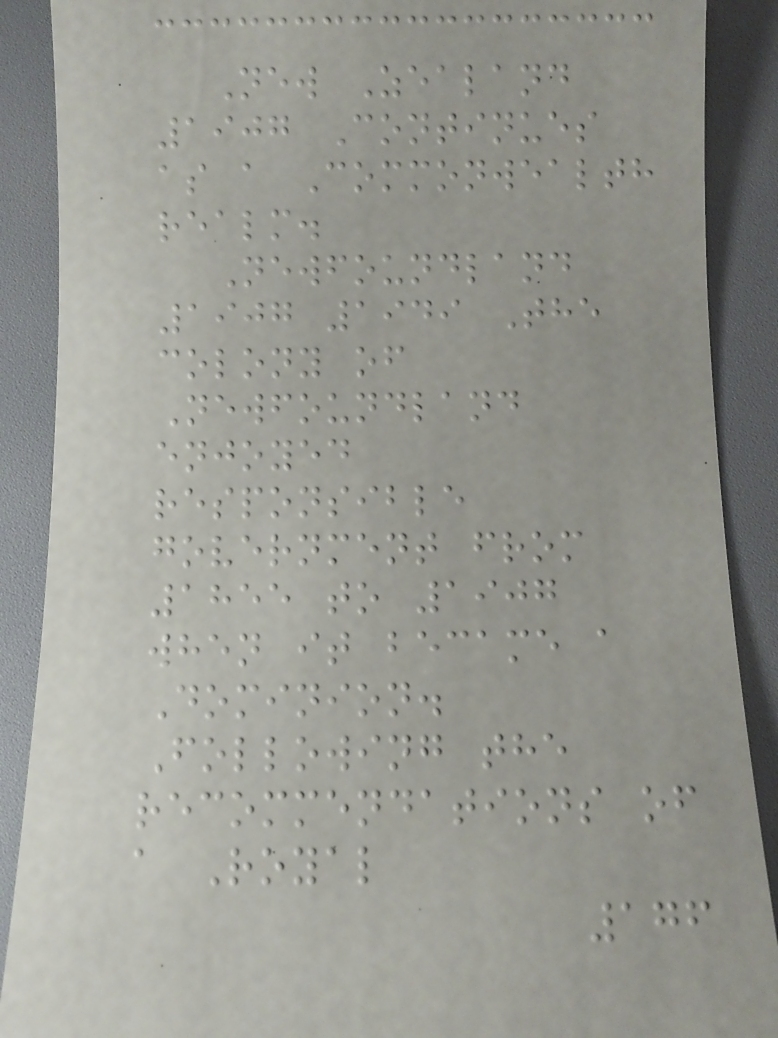New Zealand
1907 Continues
as a Commonwealth
realm.
Newfoundland
1907 1949 The
colony of
Newfoundland
enjoyed
responsible
government from
1855 to 1907
when it became a
Dominion.
Following the
recommendations of
a Royal
176
